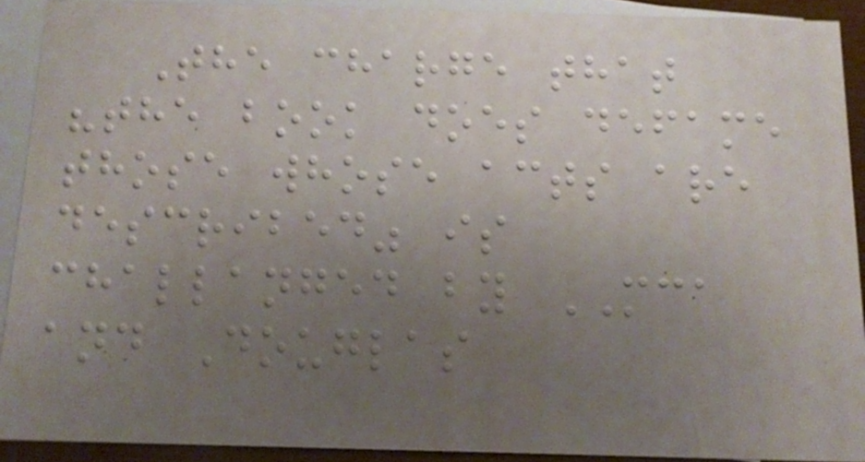The charge that
"the book does defame
those whose acts are
described" is
challanged by MCA
and Douglas
